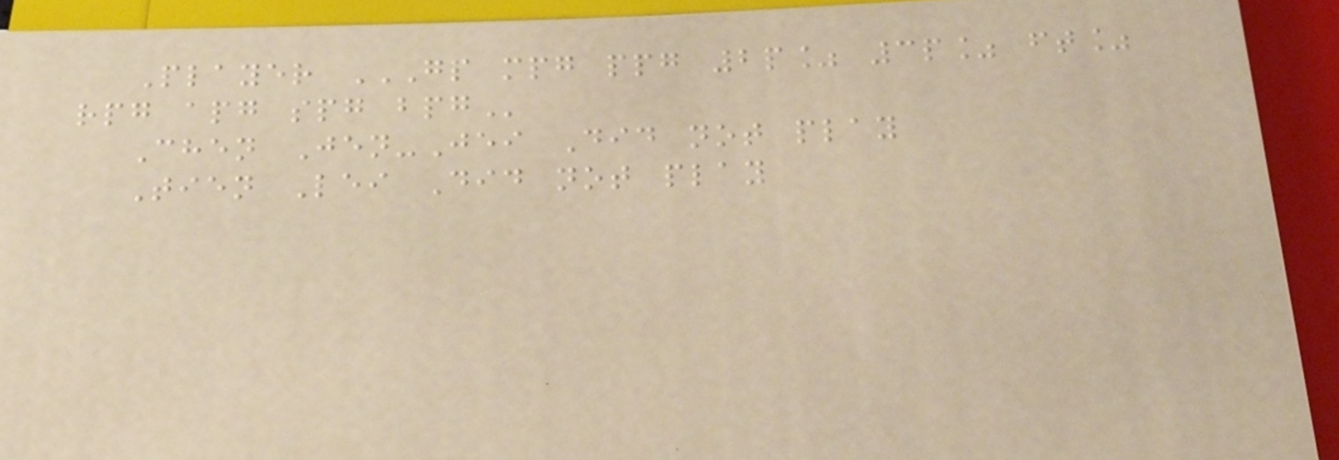Player GP MPG PPG 2P% 3P% FT%
RPG APG SPG BPG
Chen Jen-Jei Did not play
Tien Lei Did not play
